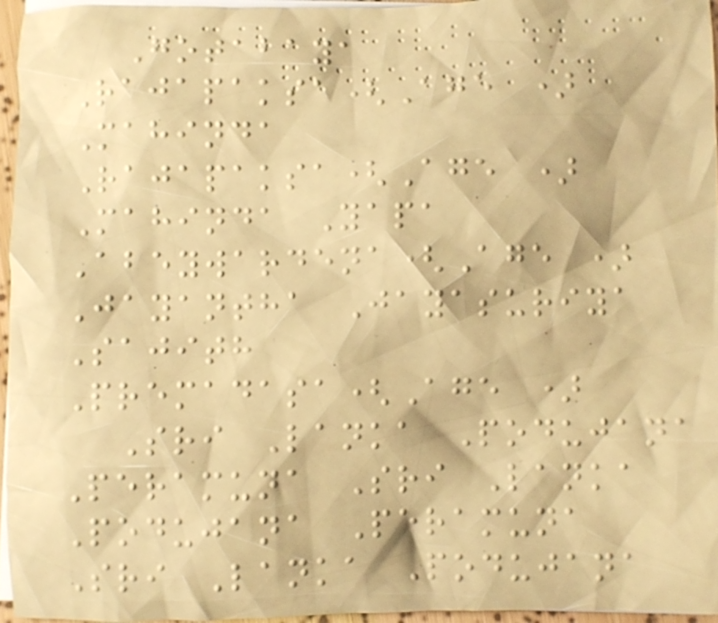Gotabaya
Rajapaksa(Age )
Mahinda
Rajapaksa(Age )
Mahinda Yapa
Abeywardena(Age )
Jayantha Jayasuriya
Sajith
Premadasa(Age )
Sri Lanka Podujana
Peramuna Sri Lanka
Podujana Peramuna
Sri Lanka Podujana
